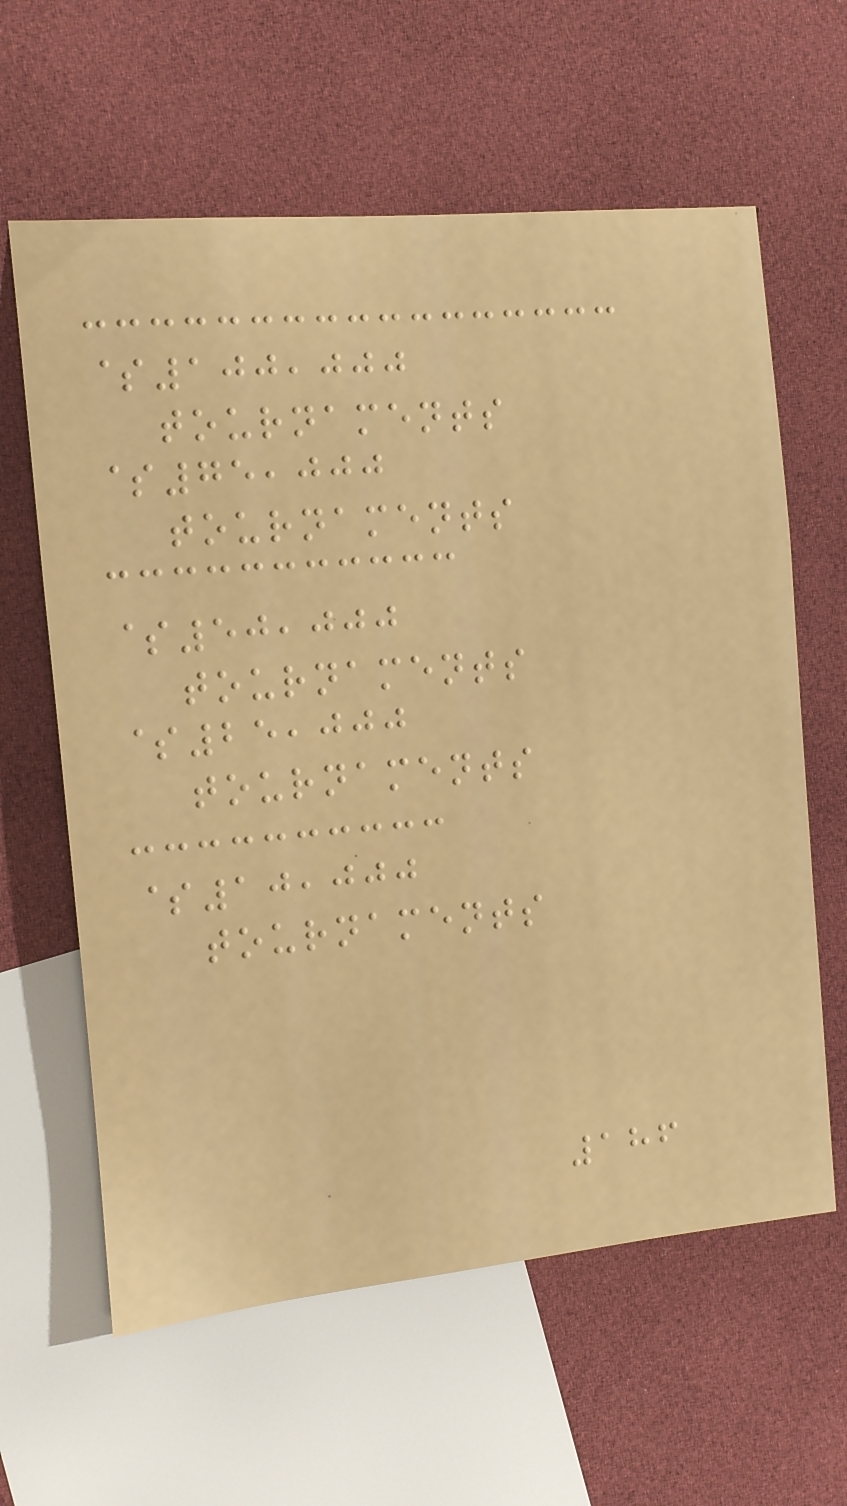$100,000
tournaments
$75,000
tournaments
$50,000
tournaments
$25,000
tournaments
$10,000
tournaments
186
